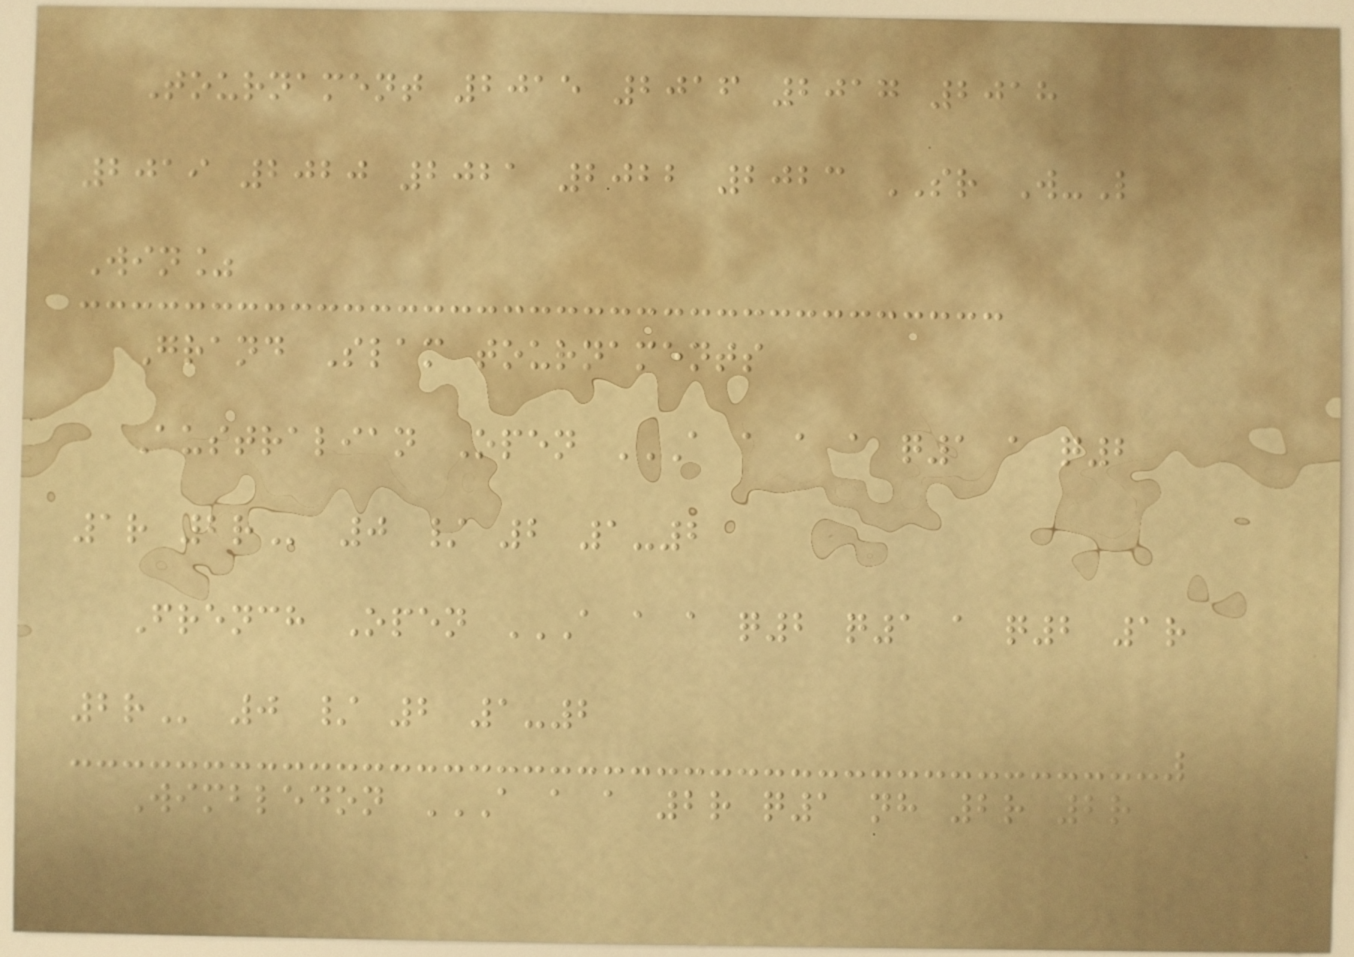Tournament 2015 2016 2017 2018
2019 2020 2021 2022 2023 SR W-L
Win%
Grand Slam tournaments
Australian Open A A A A Q1 A Q2
1R 2R 0 / 2 1-2
French Open A A A Q2 Q1 A Q2 1R
2R 0 / 2 1-2
Wimbledon A A A 2R Q1 NH 2R 2R
